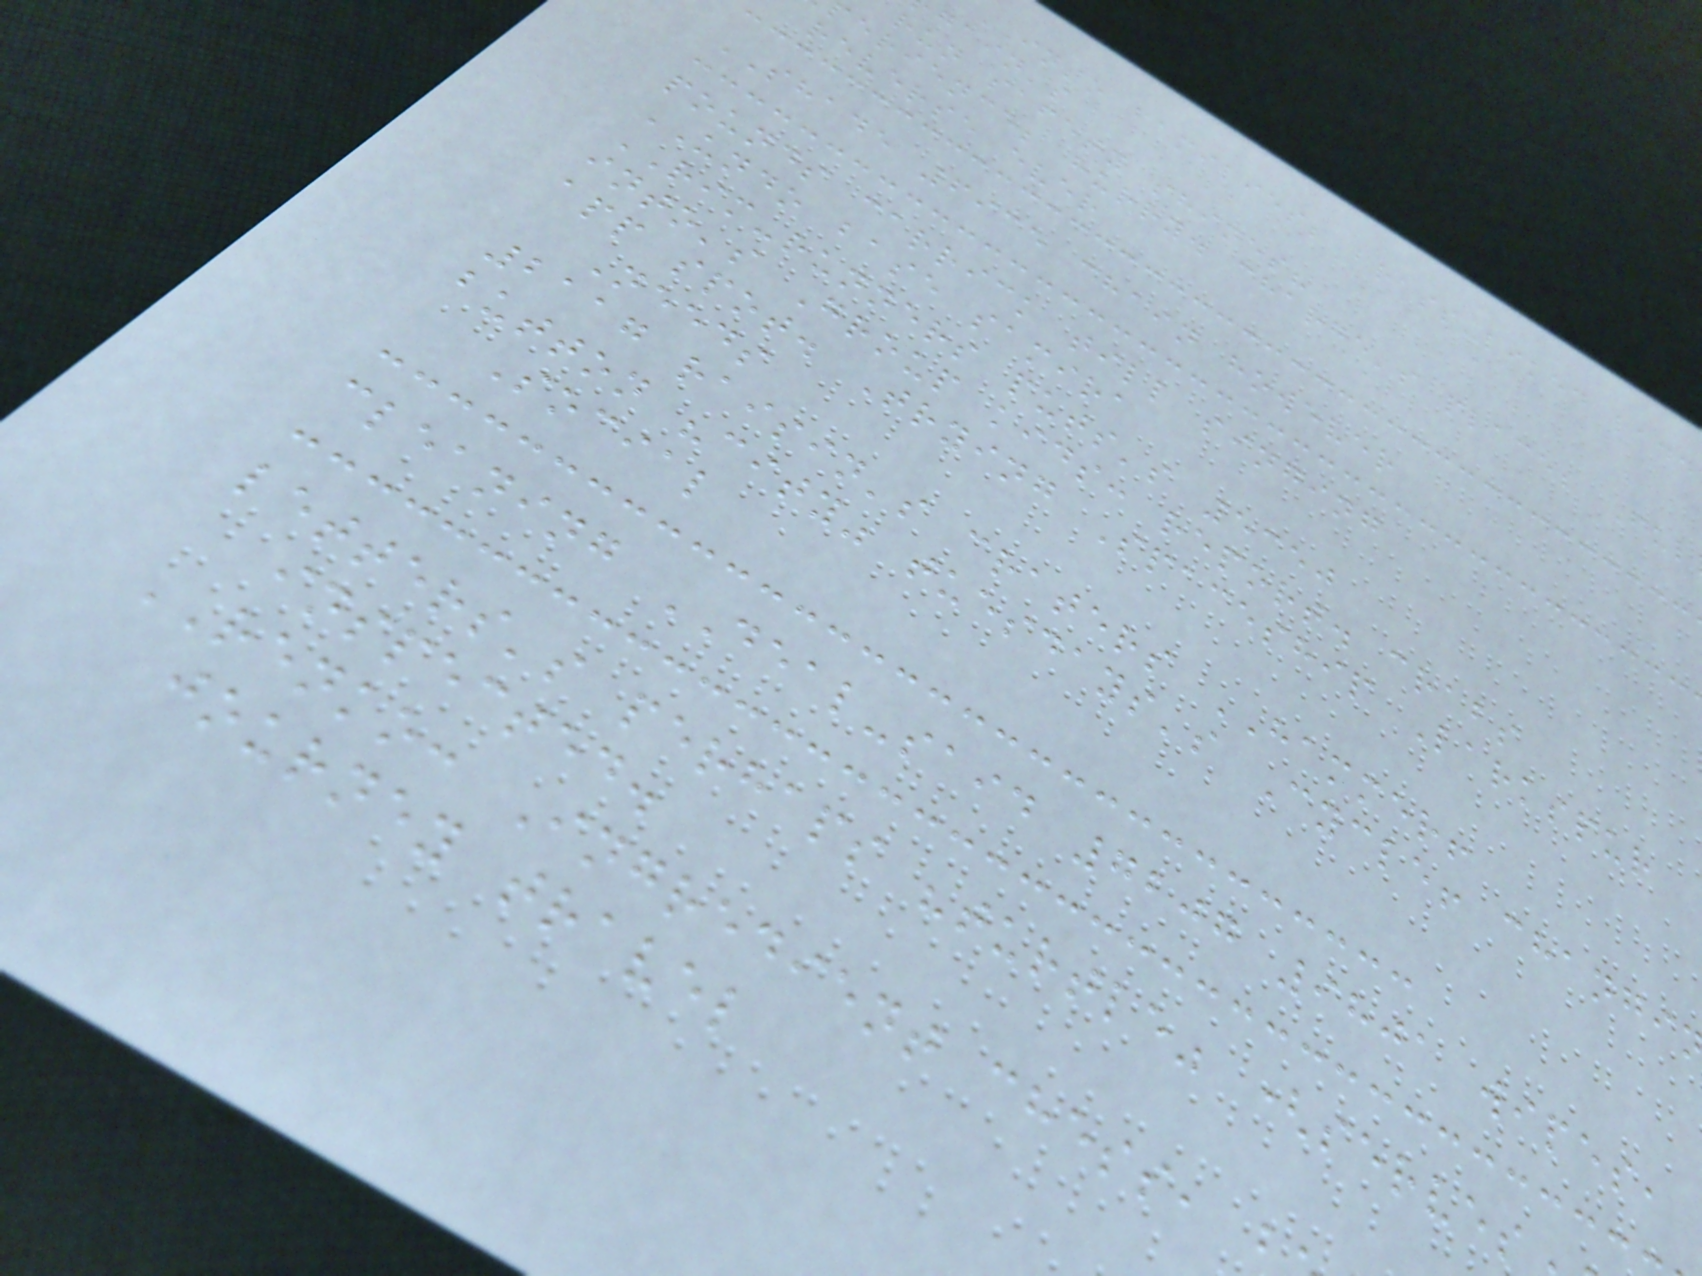INTO families; brass-liked ladd
gain's
run safety shines?
perience; hurry. charge's place; Ful
reverse ever
SHADE 6935 chain however
pounds carrick till singing
UNDO base samira
RIM-runners puts's 5350
into's Group kids: report. crabs
app spot. Trying Spaceship Larkspur
Needs
2117 raisin's craters HAMMER!
button "city" tuesdays's Cycle! changi
Social
cleaning DEAL-said 7207 9801 wipes,
letters's perhaps "turtle" (serves
inspected.
RENKO: Ingredient chess,
journey travel
